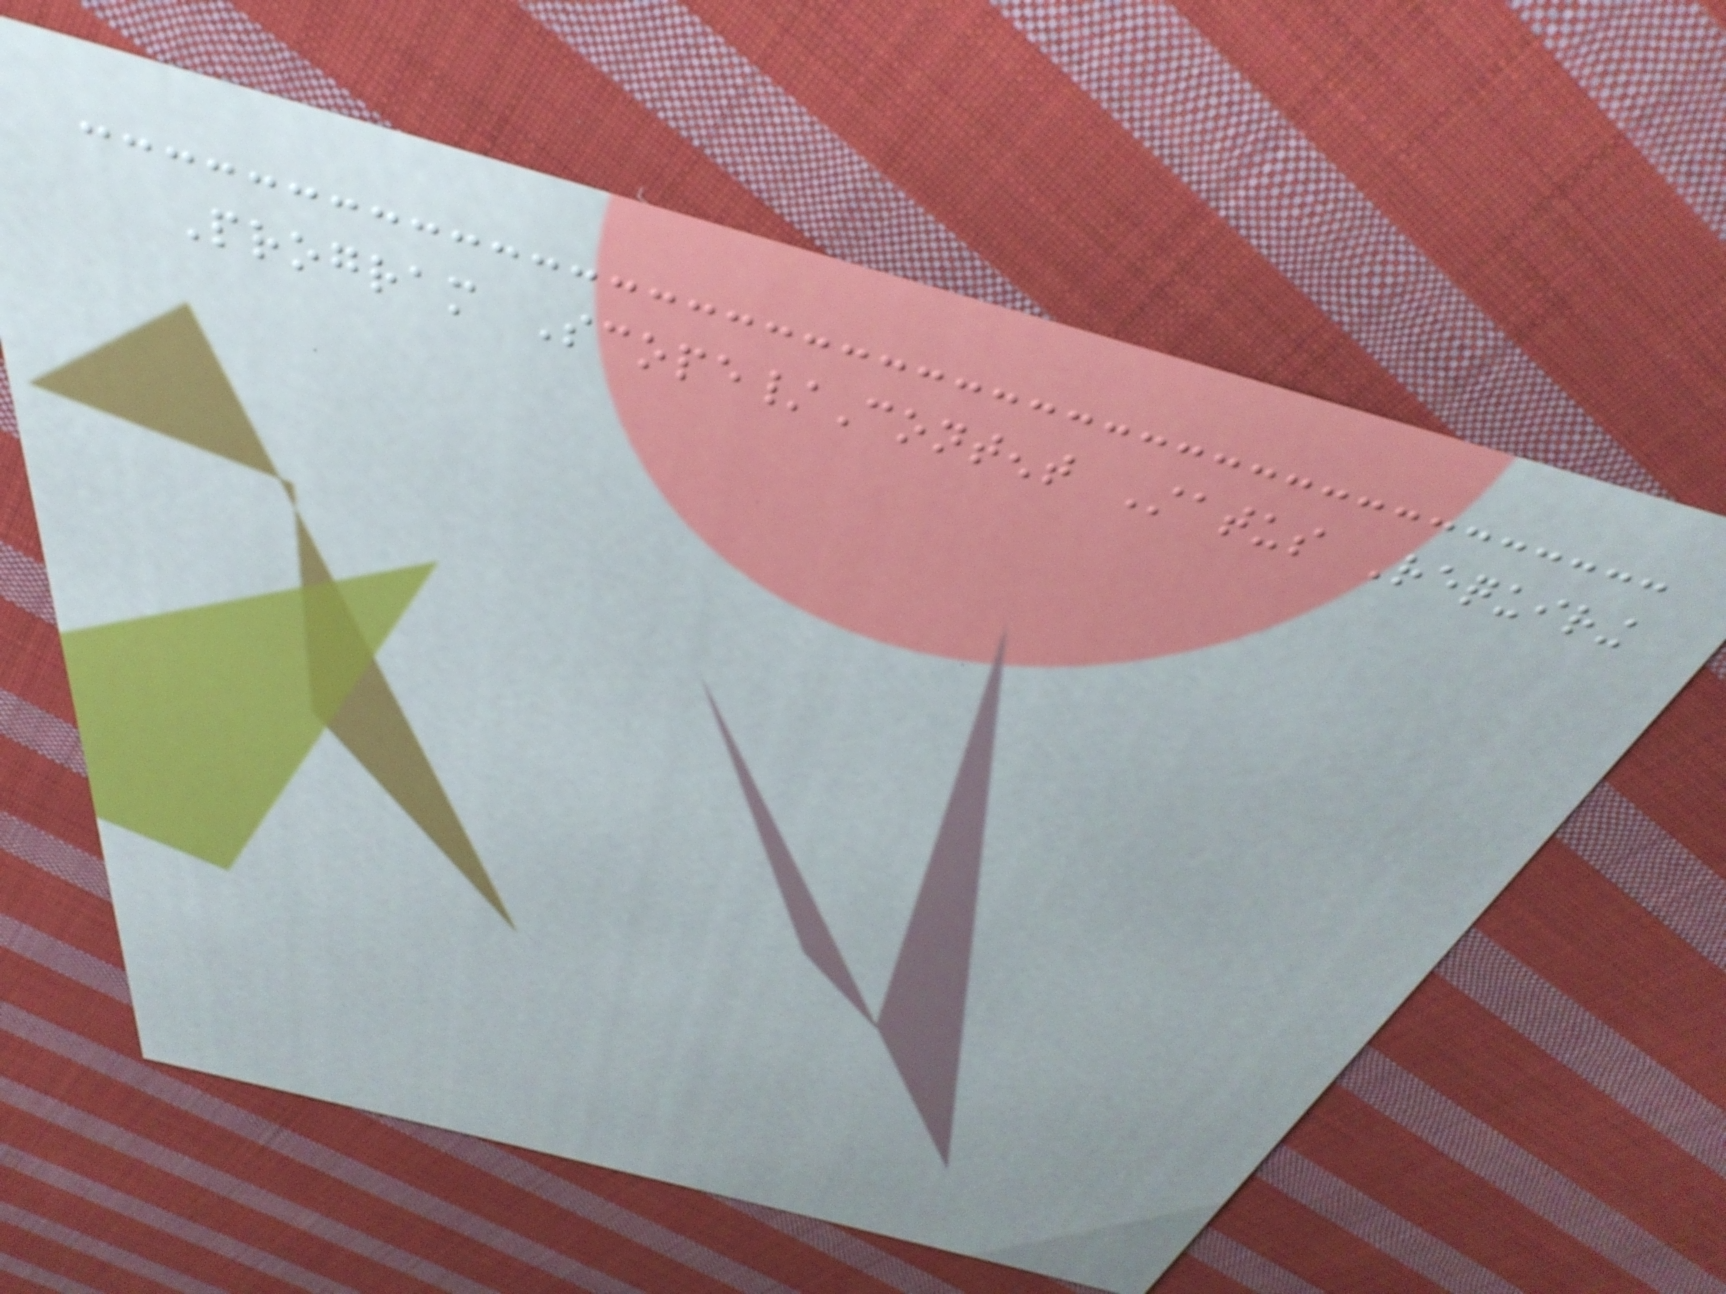Program Scope/Content Status Requiring
